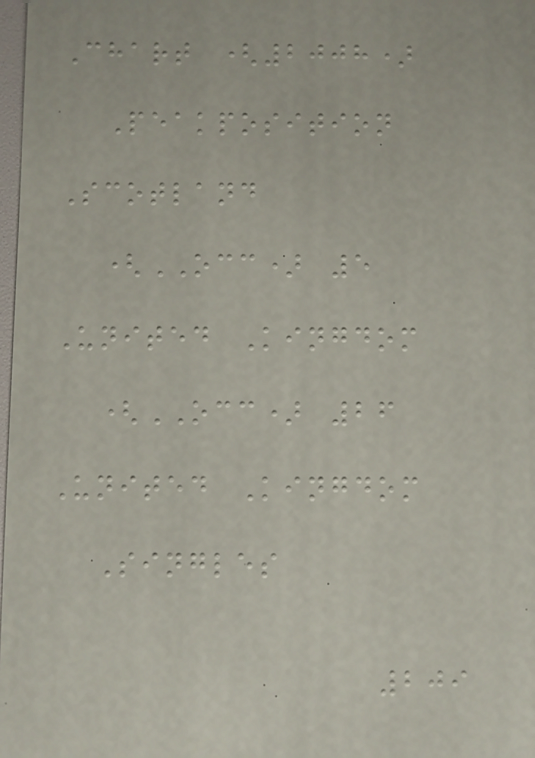Chart (2008)
Peakposition
Scotland
(OCC) 5
United Kingdom
(OCC) 26
United Kingdom
Singles
209
